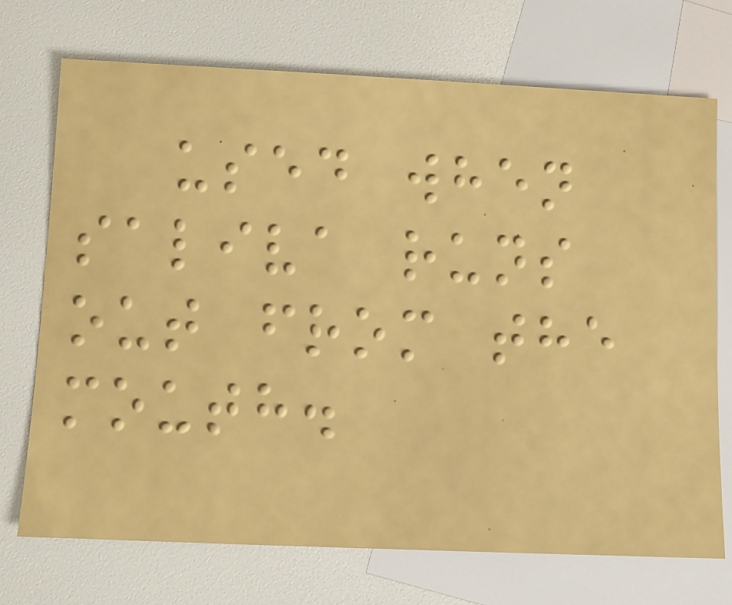used when
saliva runs
out from the
mouth.
